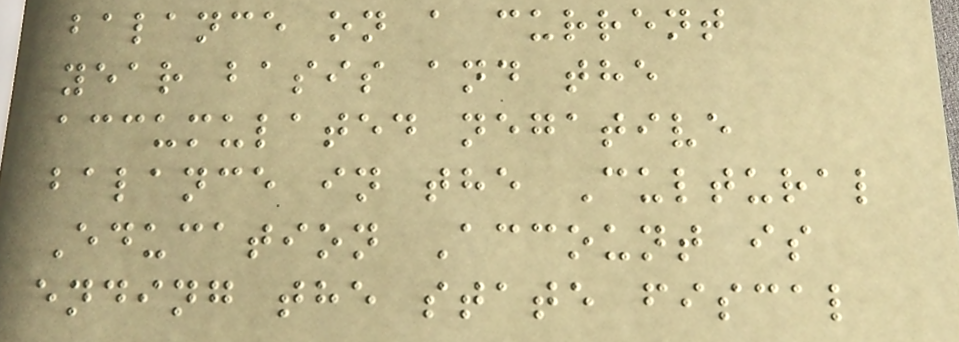balance on a current
year basis and the
accumulated negative
balance in the Cultural
Education Account is
ending the state fiscal
